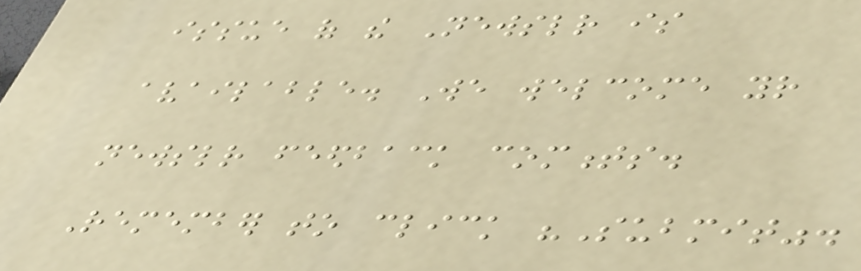issue of the Newsletter is
available. We welcome your
newsletter feedback comments.
Remember to click "Submit".
